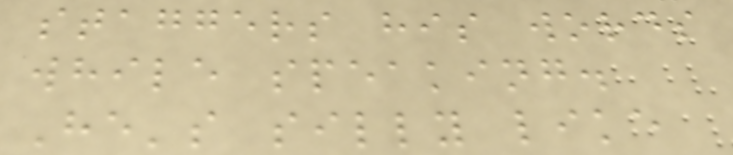staggers his words
while speaking.
He's silly like
